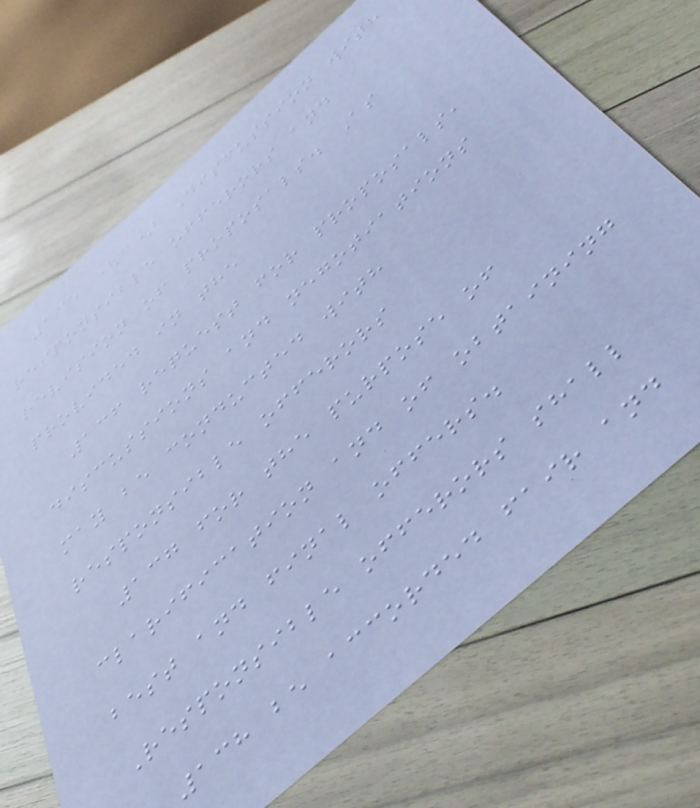135 (c) Discussion with
responsible offerors and
revision of proposals. As
provided in the
136 request for proposals,
discussions and negotiations
may be conducted with
responsible offerors
137 for the purpose of
clarification and of obtaining
best and final offers.
Responsible offerors shall
138 be accorded fair and
